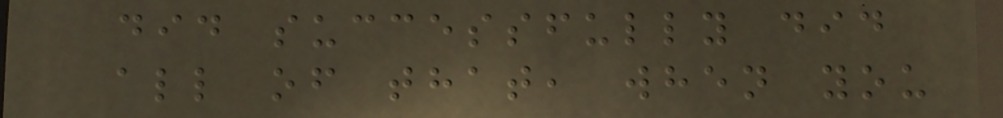did successfully did
all of that, when you
